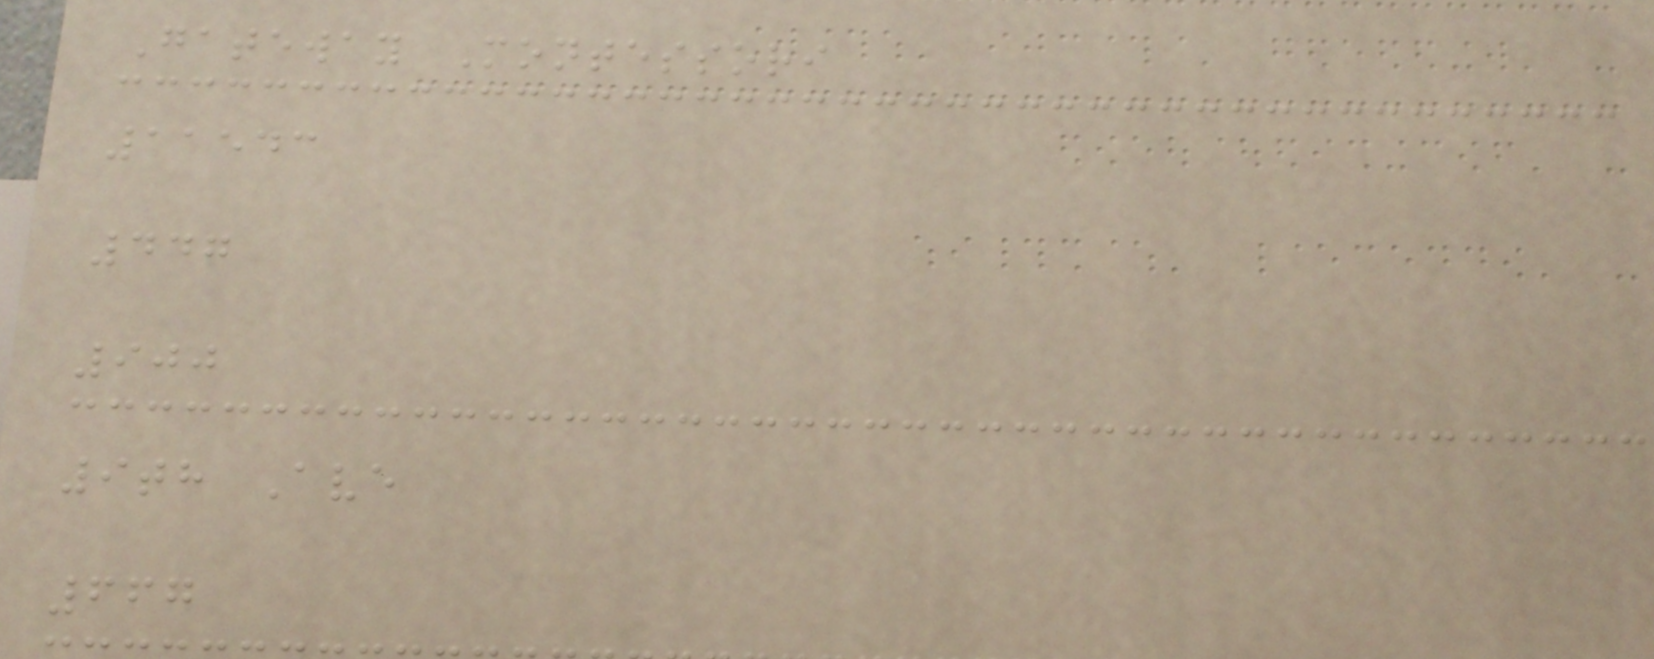Gateway Montessori
11543
447
900
9th Ave
667
